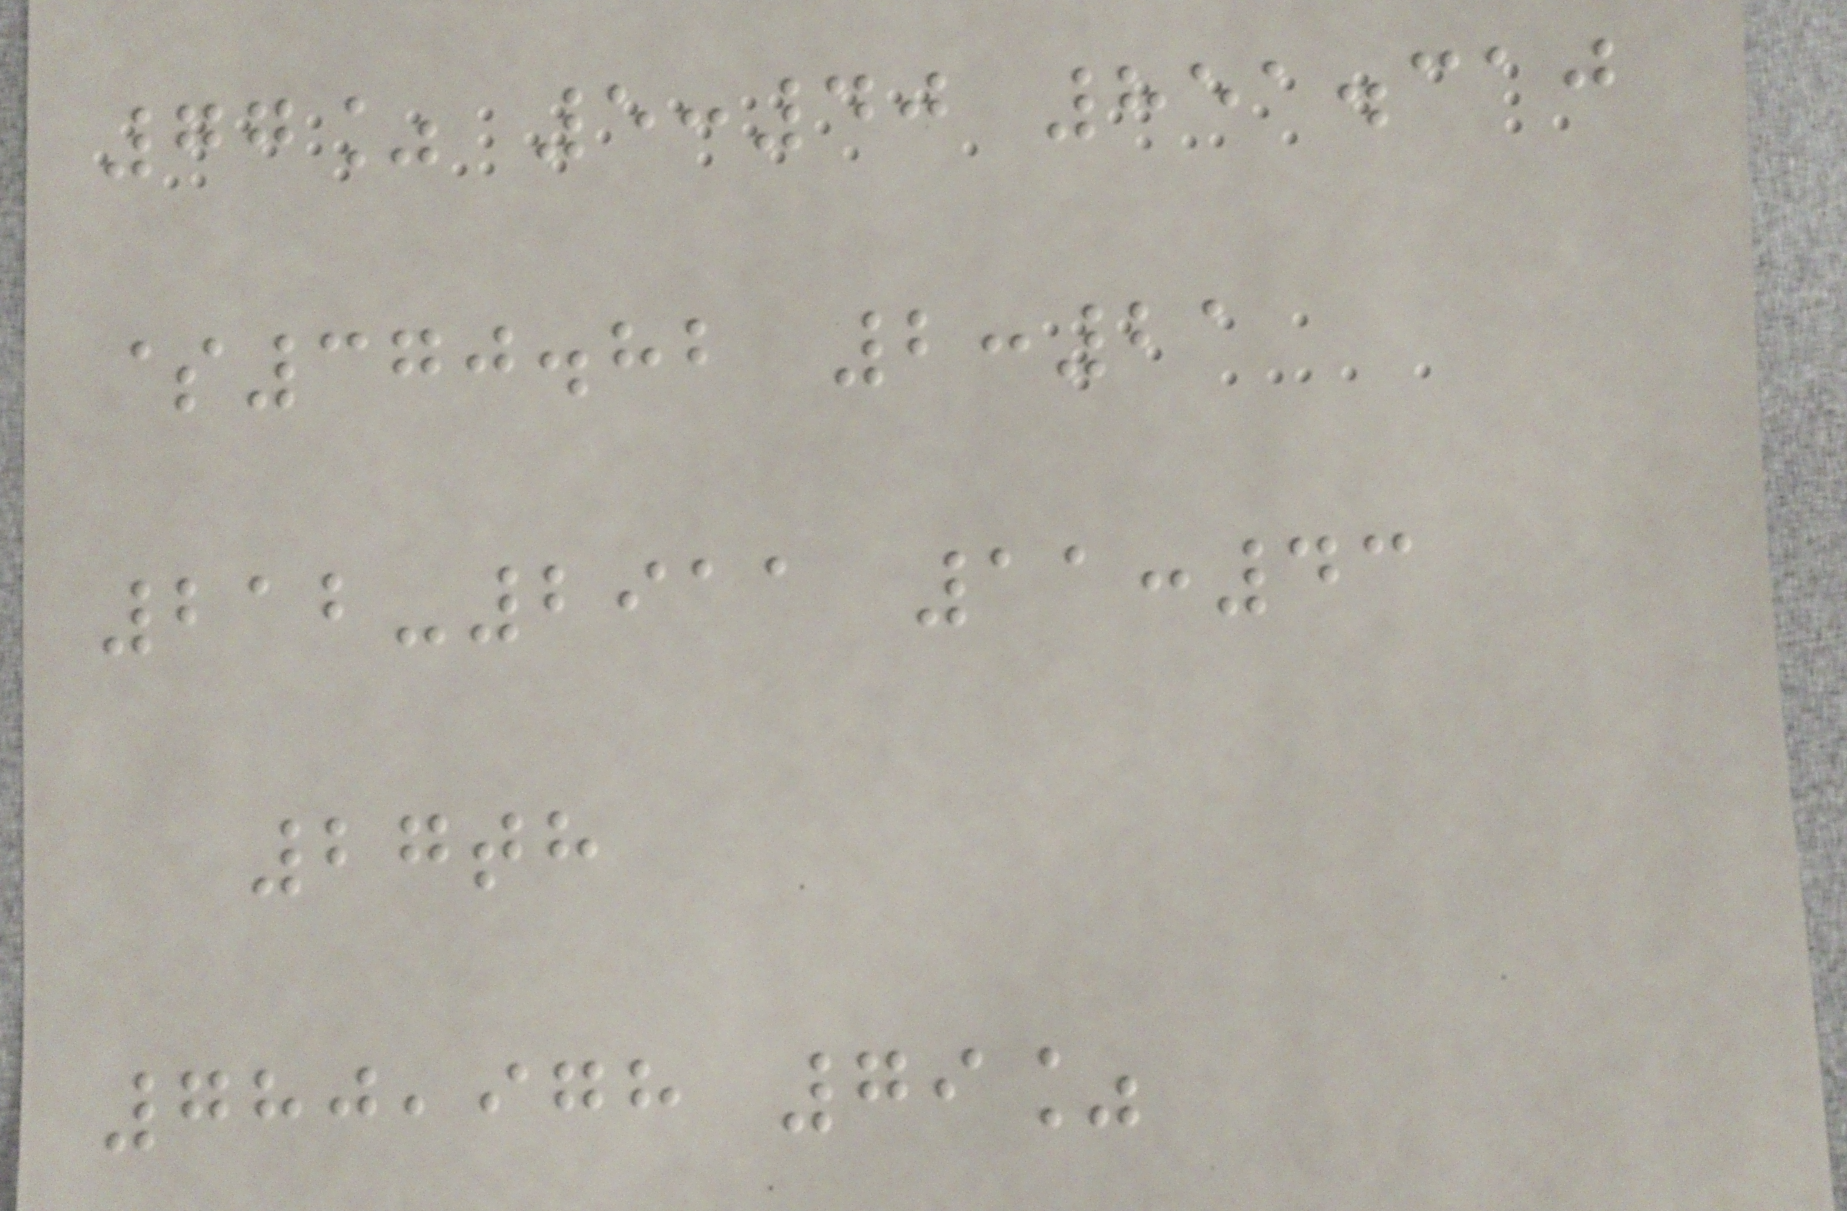77% 5:40 851.310
$370.82 2:21
212-2911 11:43
27th
780,978 79%
